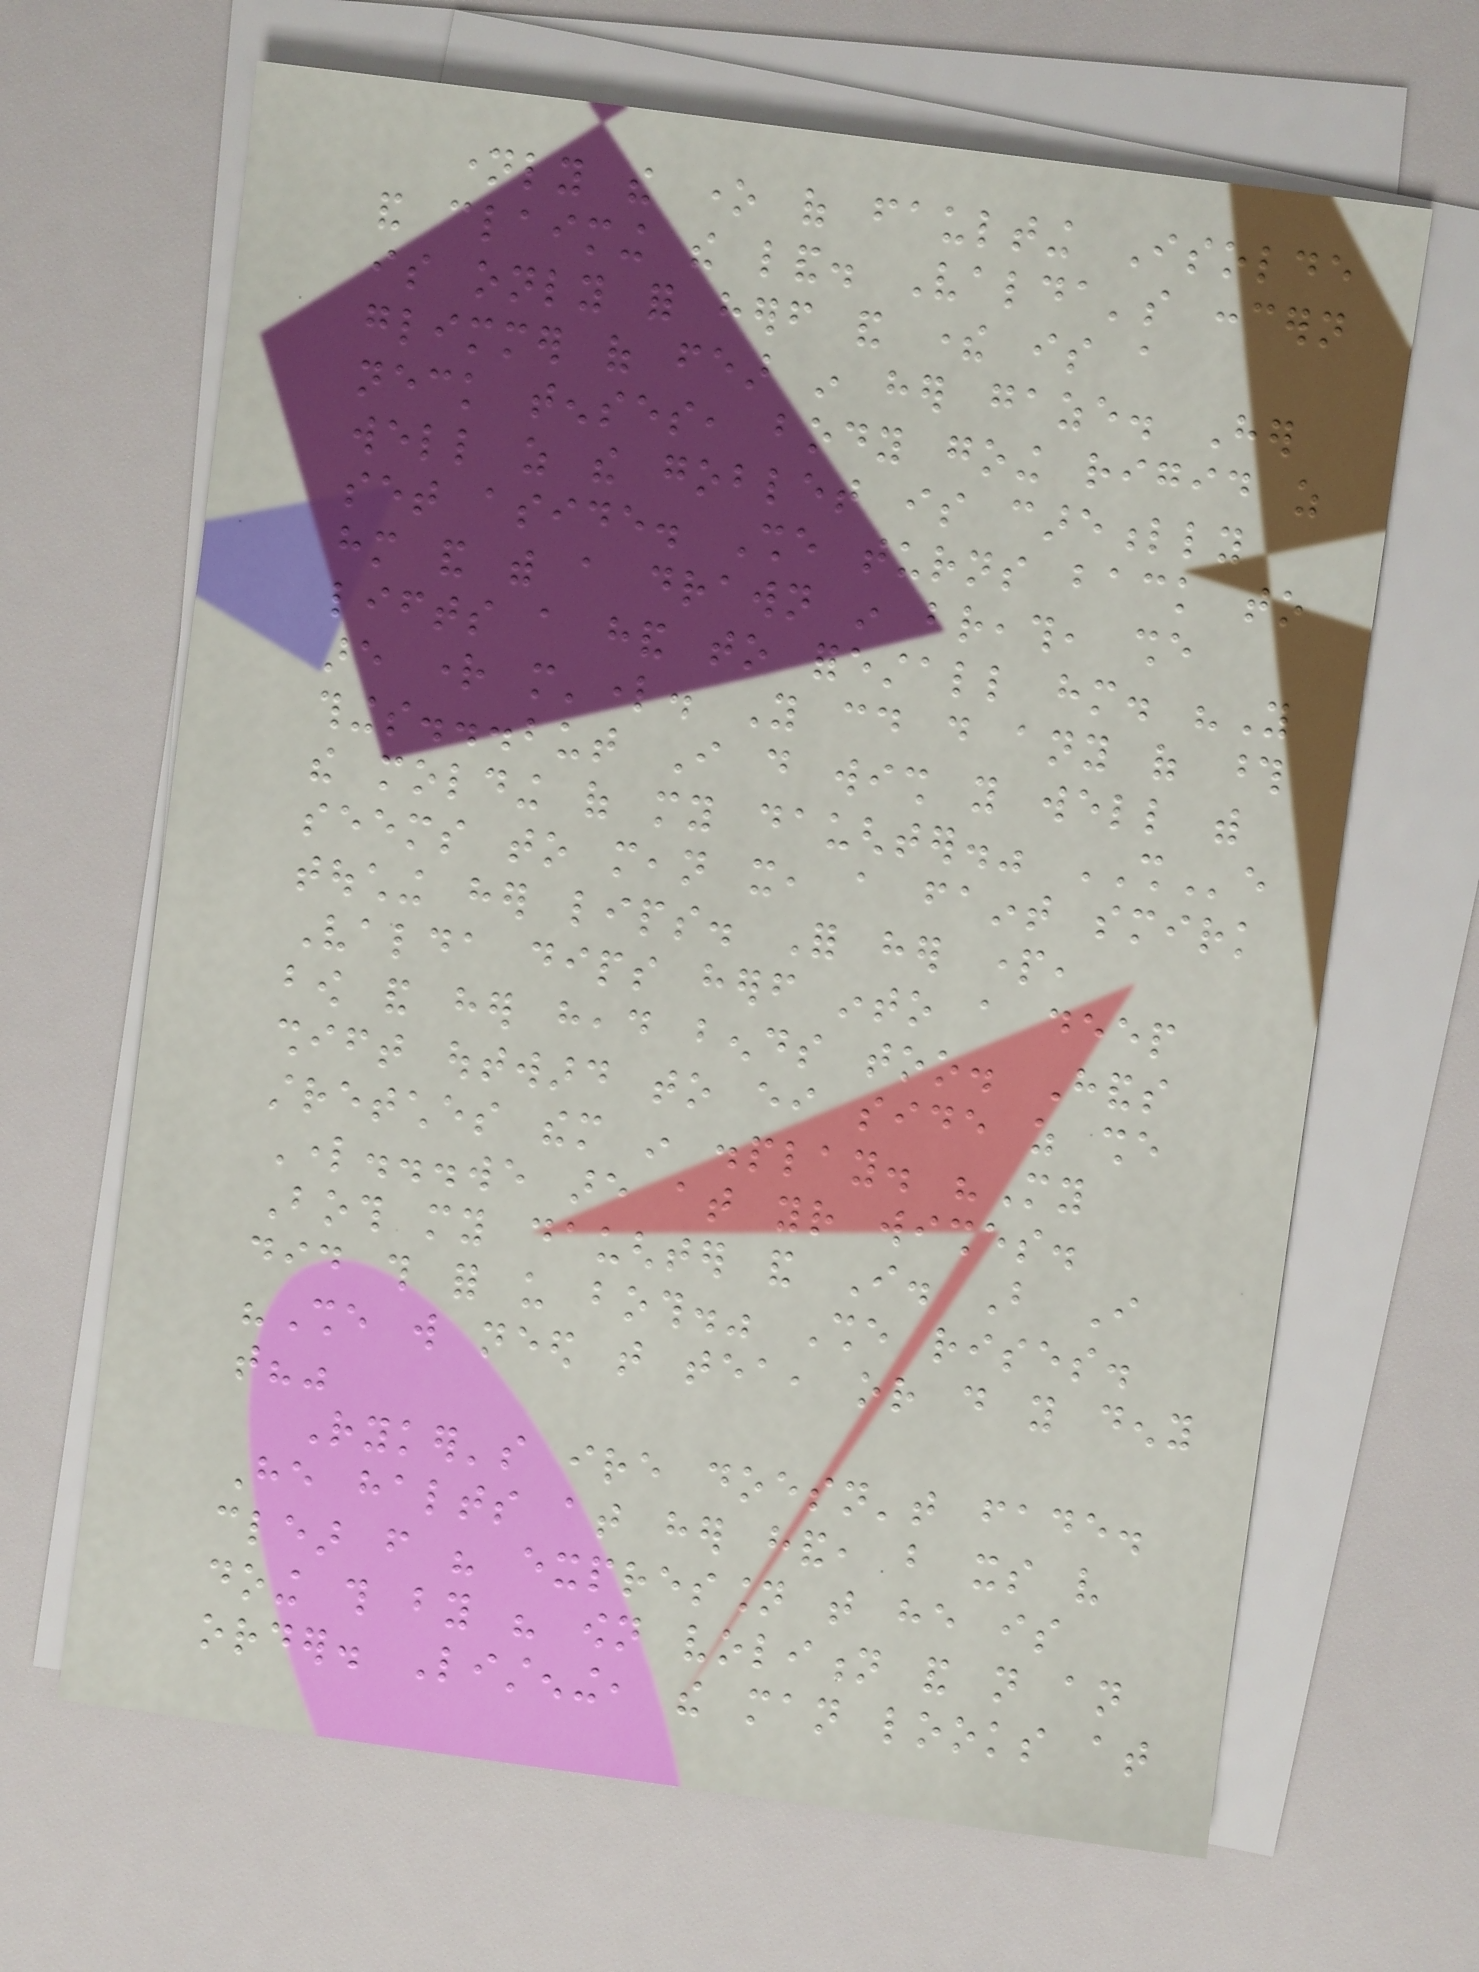namely the one of faulting Isolde
and claiming the land. Valda's concern
is only for herself and there is a
glimmer of fear in her gaze. Her
neck tenses, body going rigid as
well as the goblet is carefully
set aside. She turns back to
him and with a drawn in breath, she
lifts a hand to forestall him. "You
are right m'lord. You could do any of those
things...but I do wish you well with
the molding of my daughter." SHe
seems to mean it, a faint smirk
touching her lips. For her part,
Valda dips herself into a deep
bow and her head bends too. Hands
shift outward to either side as she
stretches them in display. "My
Lord...we are at your wishes.
Both my daughter and I. But I
did this for us both." She rises.
"She will need that tea, or do you deny
that?"
Ryker's ire doesn't fade.
He halts at her hand, but its very
clear from his expression that he is
doing this by his own volition and not an
order. Listening, the man looks at
